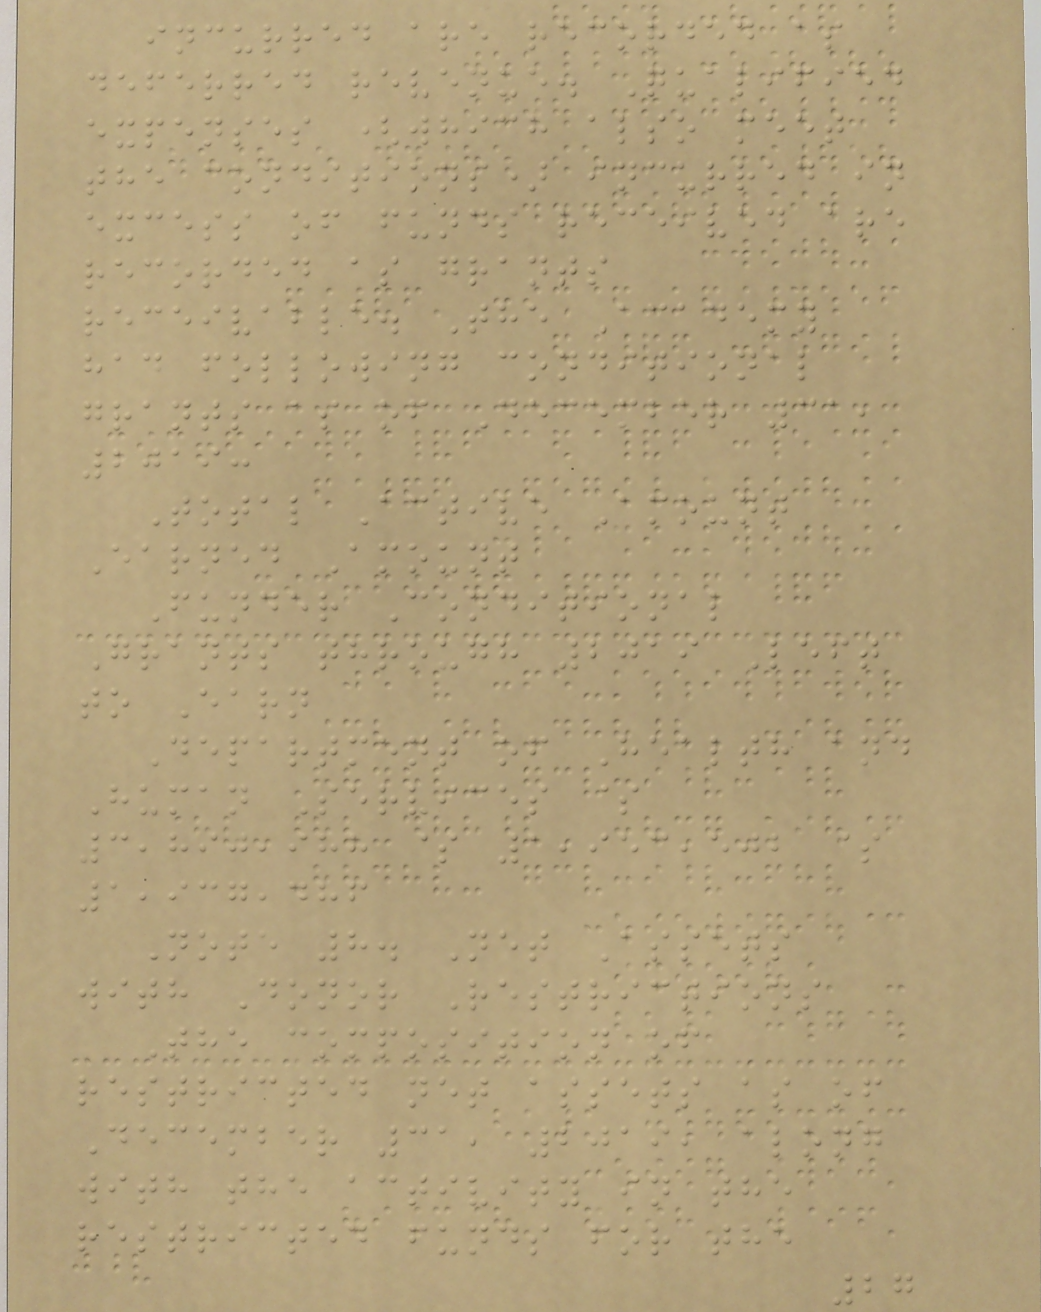incurred are recorded as
deferred revenue. Qualified
expenses (which also meet
the conditions) incurred in
excess of funds received are
recorded as grants
receivable. The Academy
had following conditional
grants as of December 31,
2019:
Total Active Amount
Earned Amount
Funder Conditional
Grants through 2019 Left
to Earn
Department of Health and
Human Services $
3,890,988 $ 1,953,502 $
1,937,486
Note 8. Net Assets
with Donor Restrictions
The composition of
restricted net assets as of
December 31, 2019, along
with the activity in the
restricted funds for the
27
